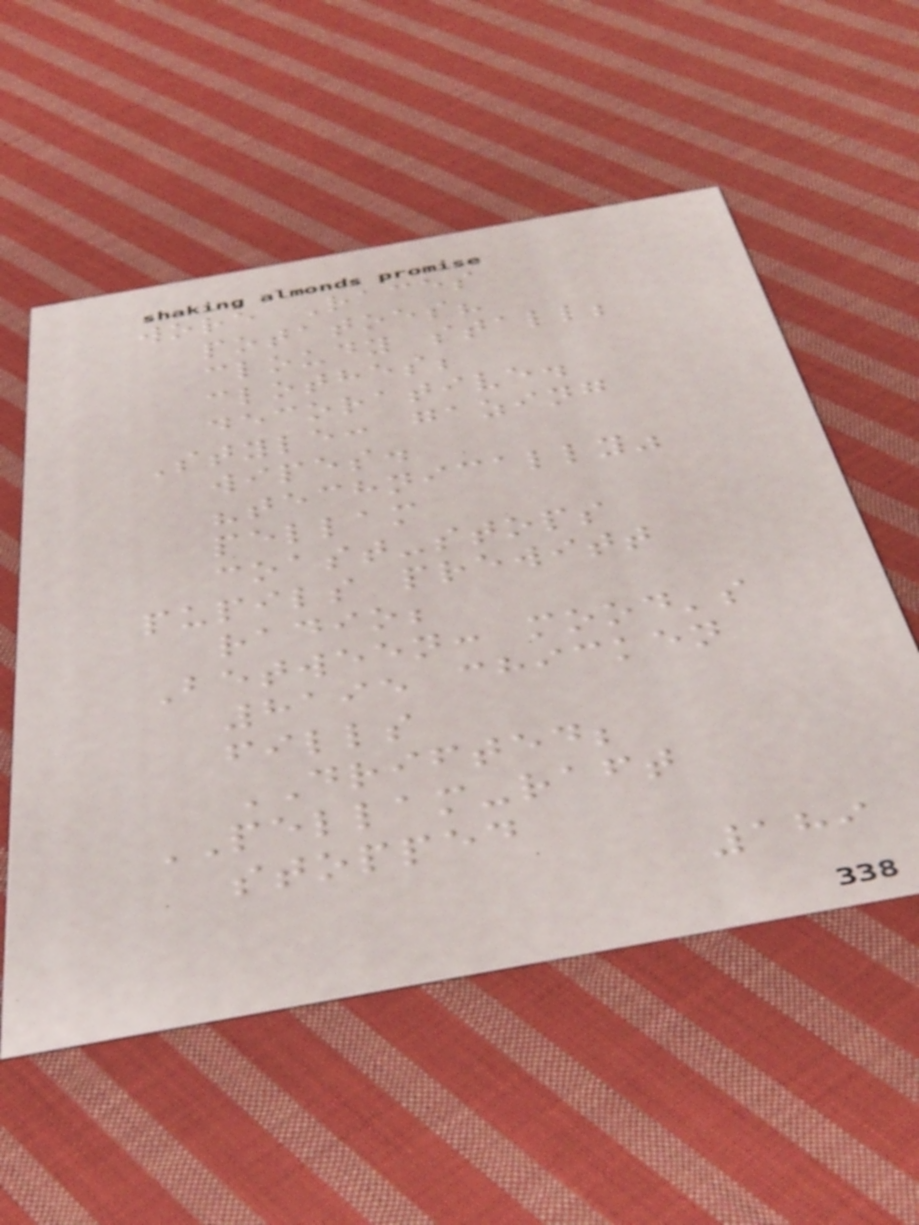wore Races
potatoes?
cloudy stall;
clothes;
decorative.
Style: gazing
wipes.
"technically"
pellam
coast-stops
pupils prewitt
radio;
Between: mood's
8195 chicken
fills
DRIFTED;
PELLAM-raft
stopped
189
